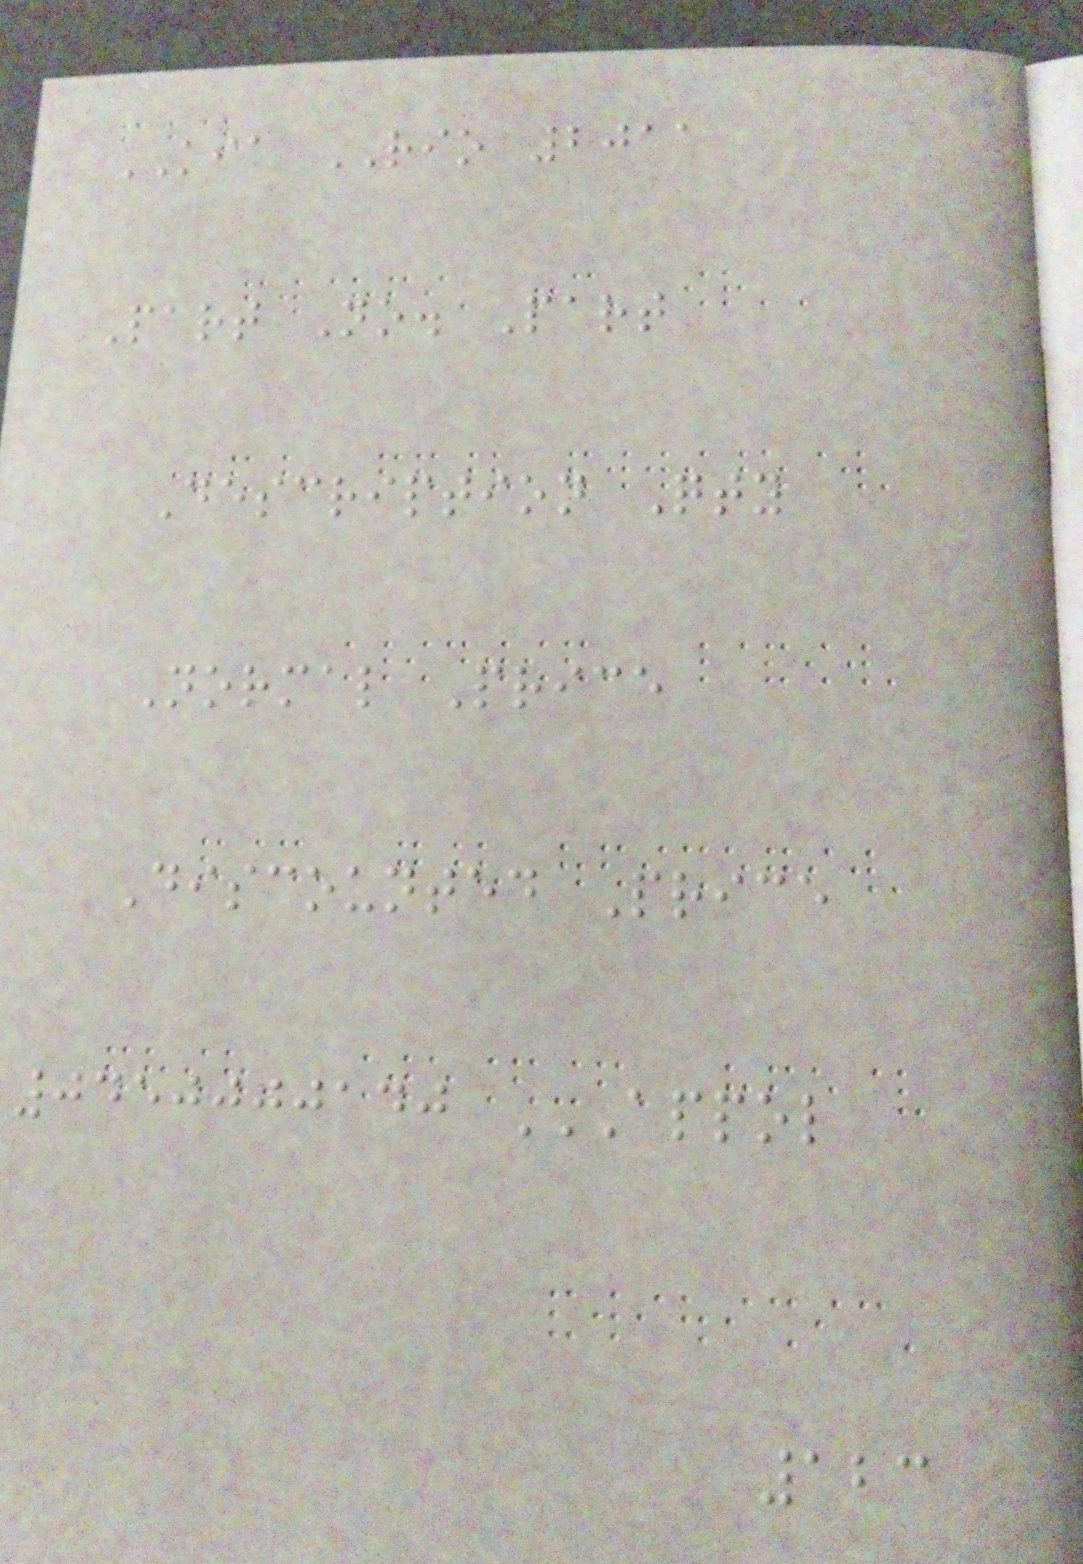KIA RIO 2011
Part No. Part
Description Qty
Normal Price
Discounted Price
0450000140 APPOL
123
